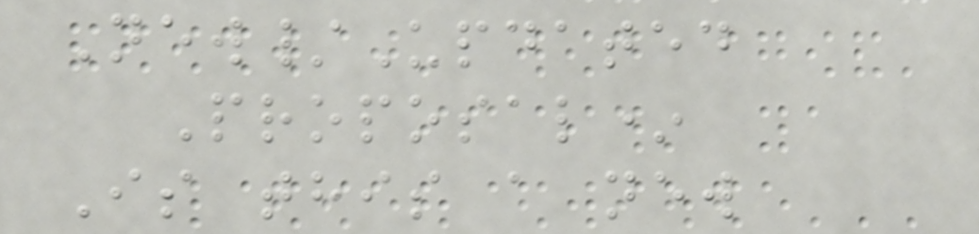New/Updated
Proposal*
Is this a new
